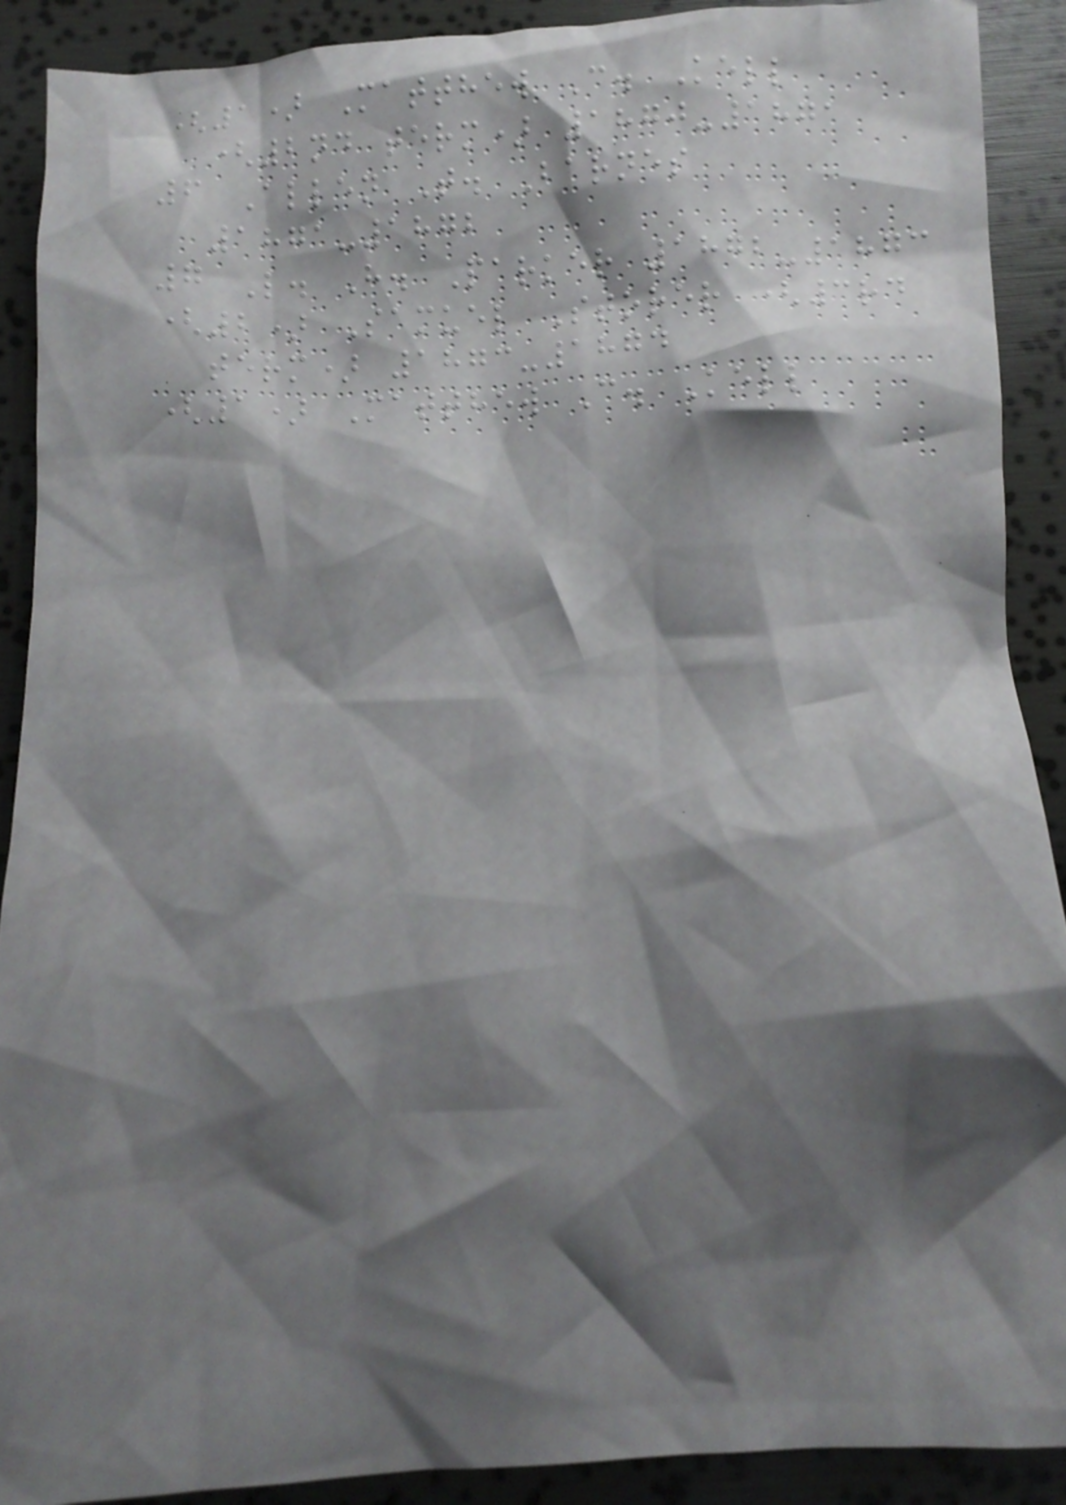(1) Matthew C. Kell
(2nd term) 1870-1871
6 Allen T. Barnes
1871-1872
7 L. H. Parker 1872-1873
(2) Samuel Storer (3rd
term) 1873-1874
(1) Matthew C. Kell
